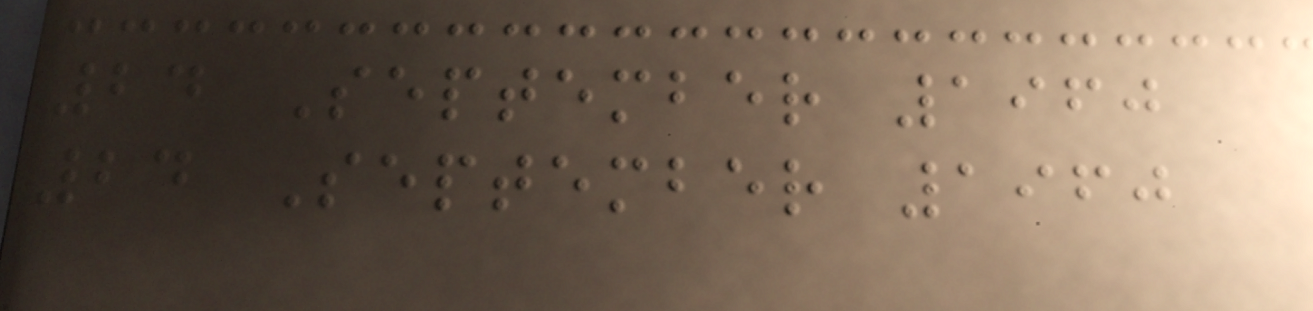24 September 1960
24 September 1960
